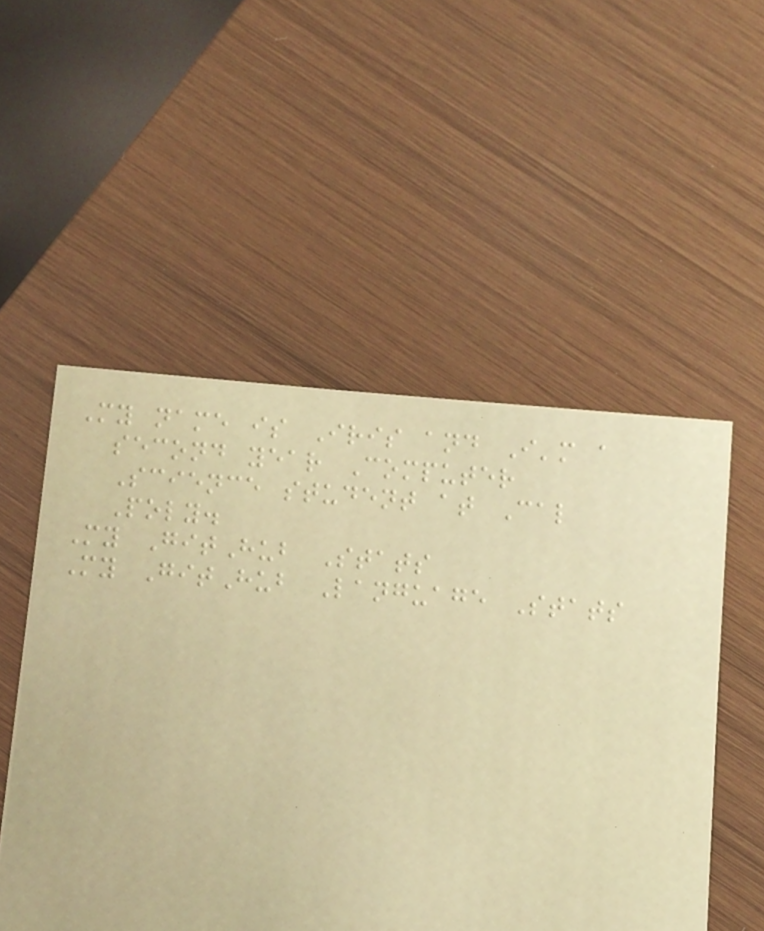My name is Iris and I'm a
second year Computer
Science student at Cal
Poly.
My GitHub Stats
My GitHub Language Stats
